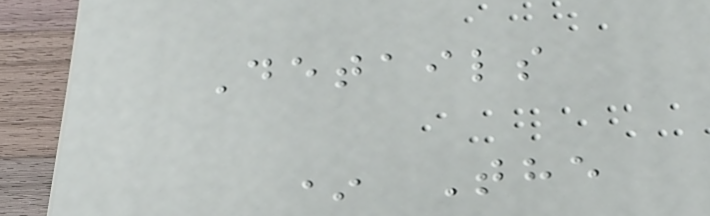Details
* The
